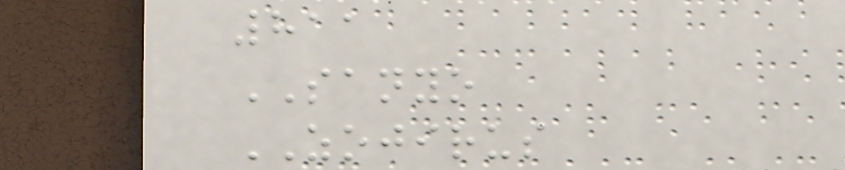811
SANYO
ZOJIRUS
